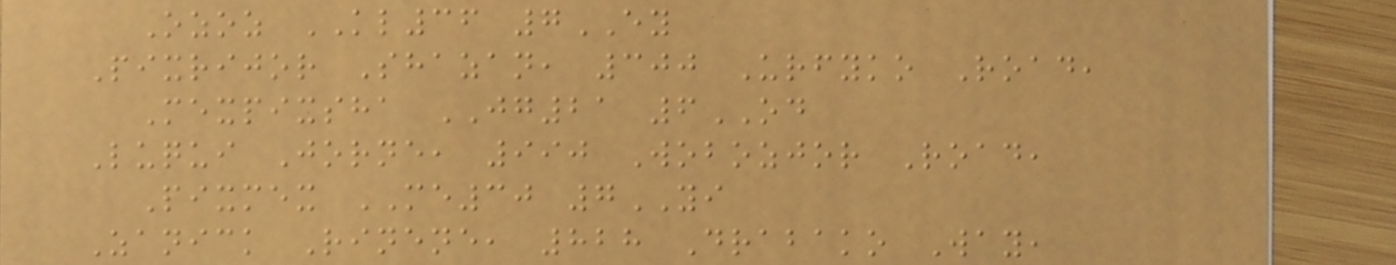Ozoz KL36 7EY
Pixrijor Shazan, 300 Urfyko Road,
Mexpixsha JG21 6OD
Luqui Jorne, 990 Wobozjor Road,
Pixmex ME30 7YI
Zanick Rinene, 828 Drabako Way,
